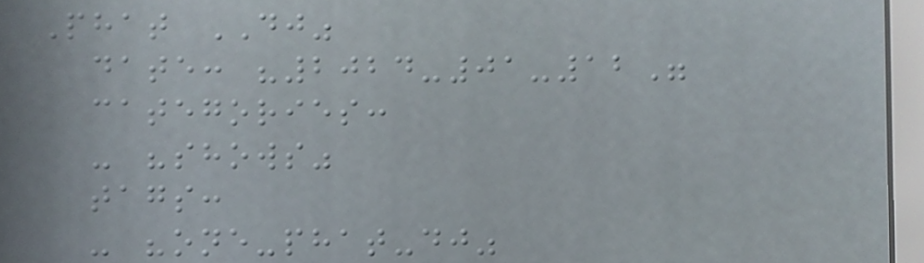Phat DJ"
date: "2024-01-12"
categories:
- "shows"
tags:
- "one-phat-dj"
